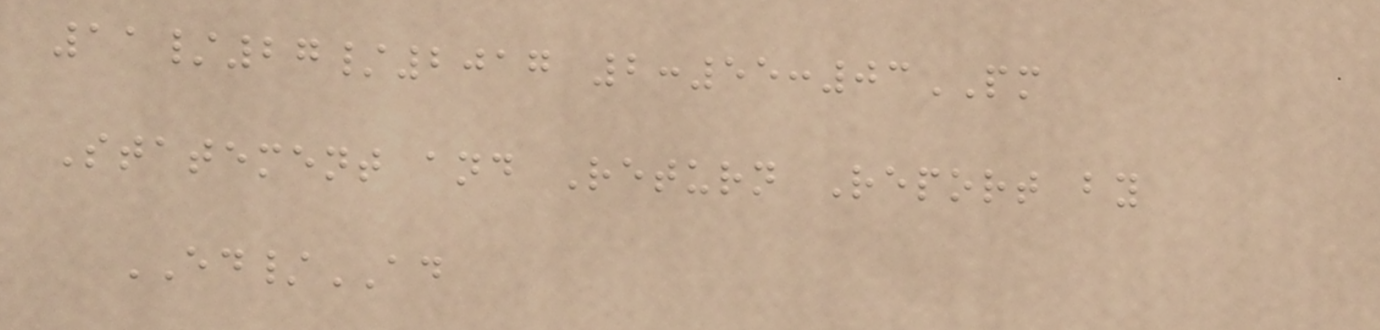11/27/2017 2:55:03PM
Statement and Return Report by
ED/AD
